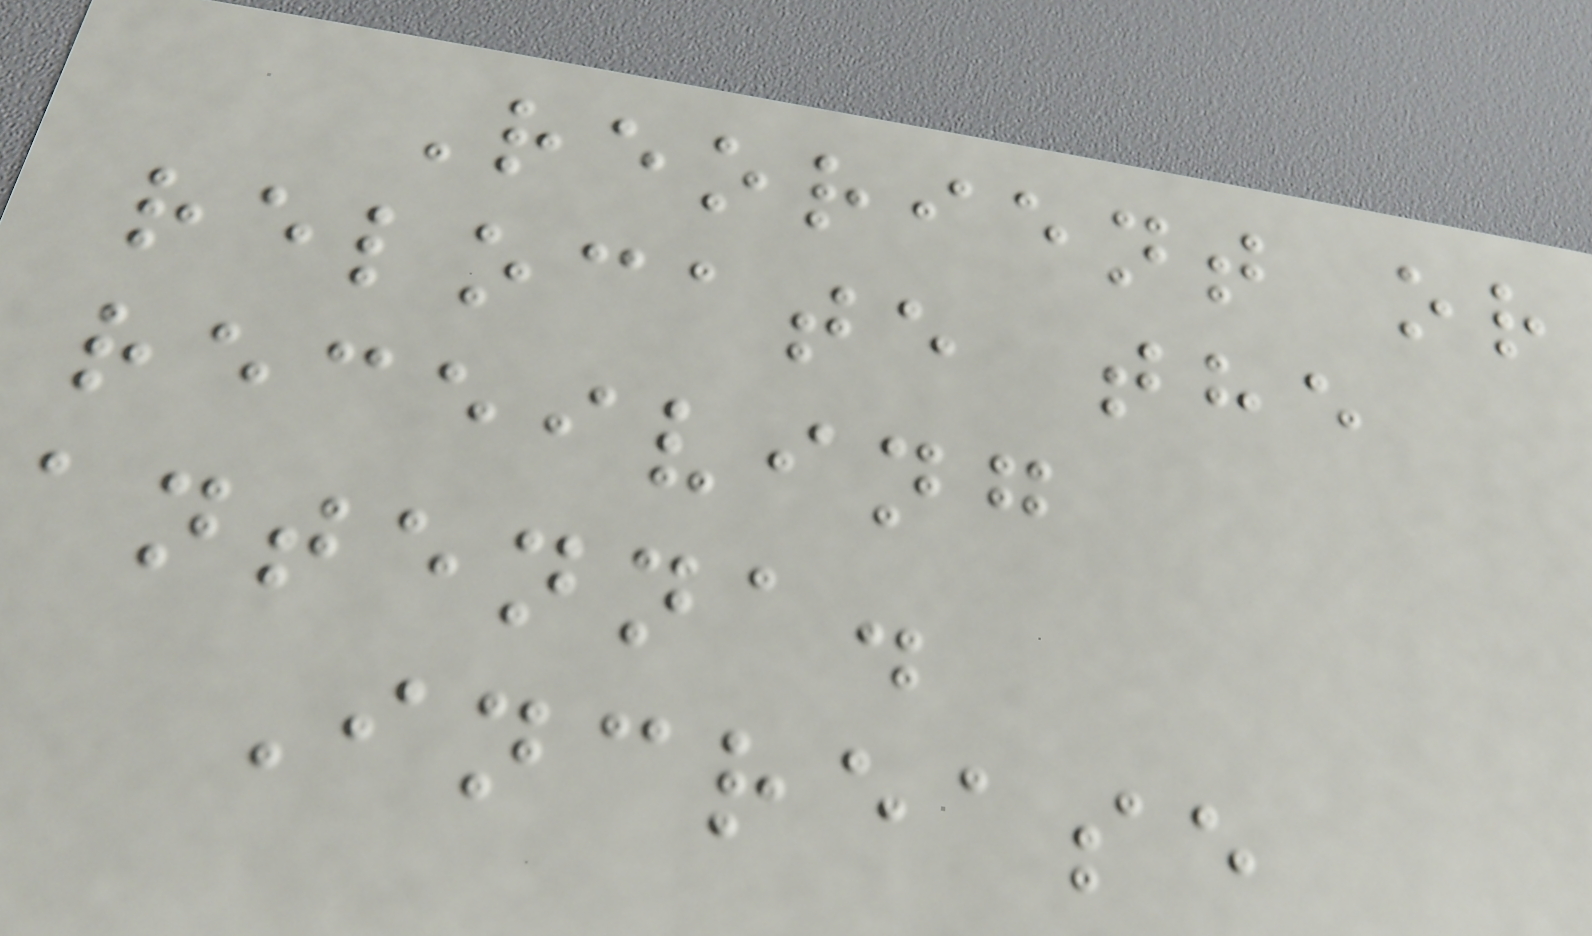Reorient or
relocate the
receiving
antenna.
Increase
